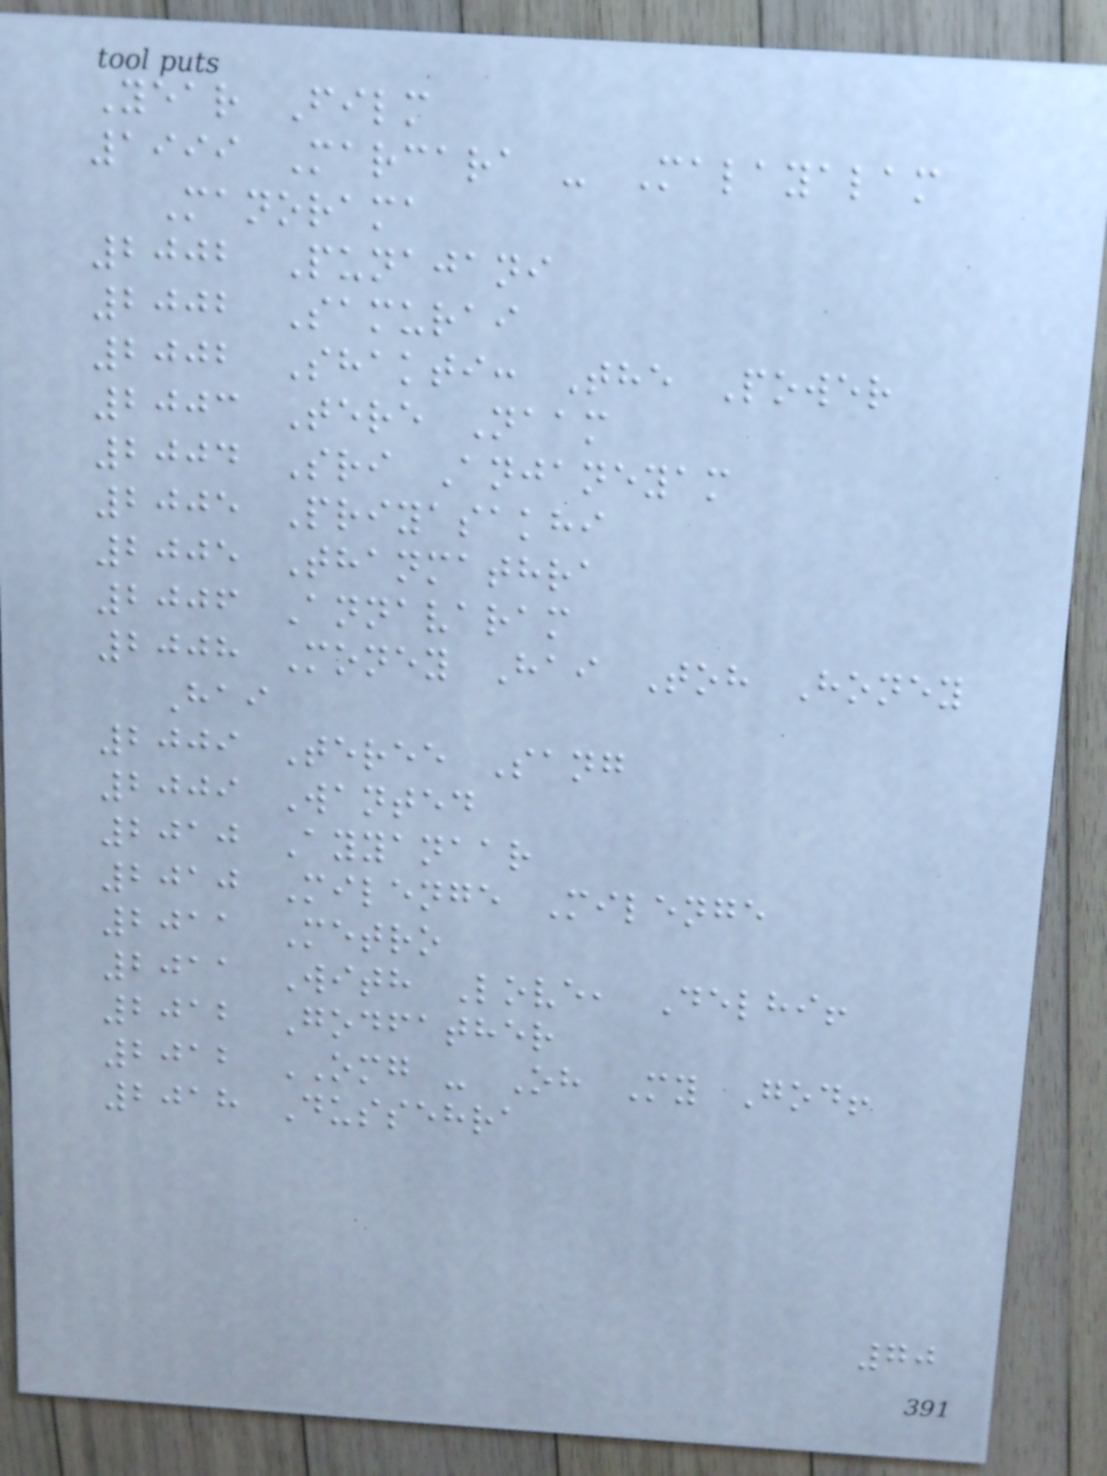Year Film
1999 Marcara - Malayalam
Manorama
2002 Punajani
2002 Samurai
2002 Shakti: The Power
2003 Tere Naam
2004 Sri Anjaneyam
2005 Priyasakhi
2005 Thanmathra
2006 Annavaram
2008 Money Hai Toh Honey
Hai
2009 Teree Sang
2009 Wanted
2010 Ayyanaar
2010 Milenge Milenge
2011 Metro
2011 With Love, Delhi!
2012 Godfather
2012 OMG - Oh My God!
2018 Dussehra
70
